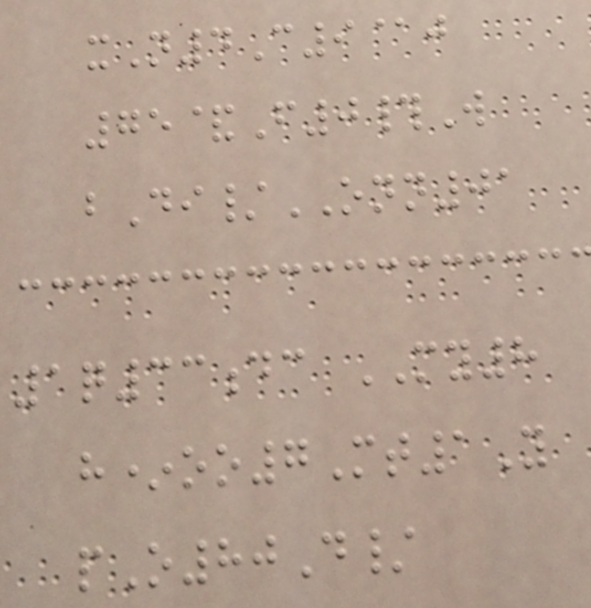xN4C9@j
75&F0#W
bDi/ONN01
1q33dc MY8
h*oo7Mt1Y
pO80D/
